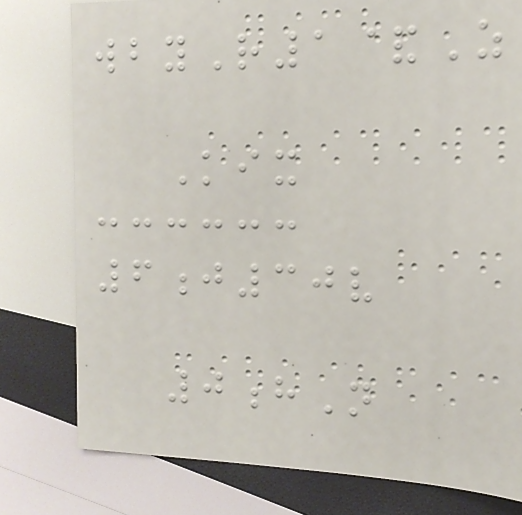wbyR1&Z
Kix
6j30v
0hN
